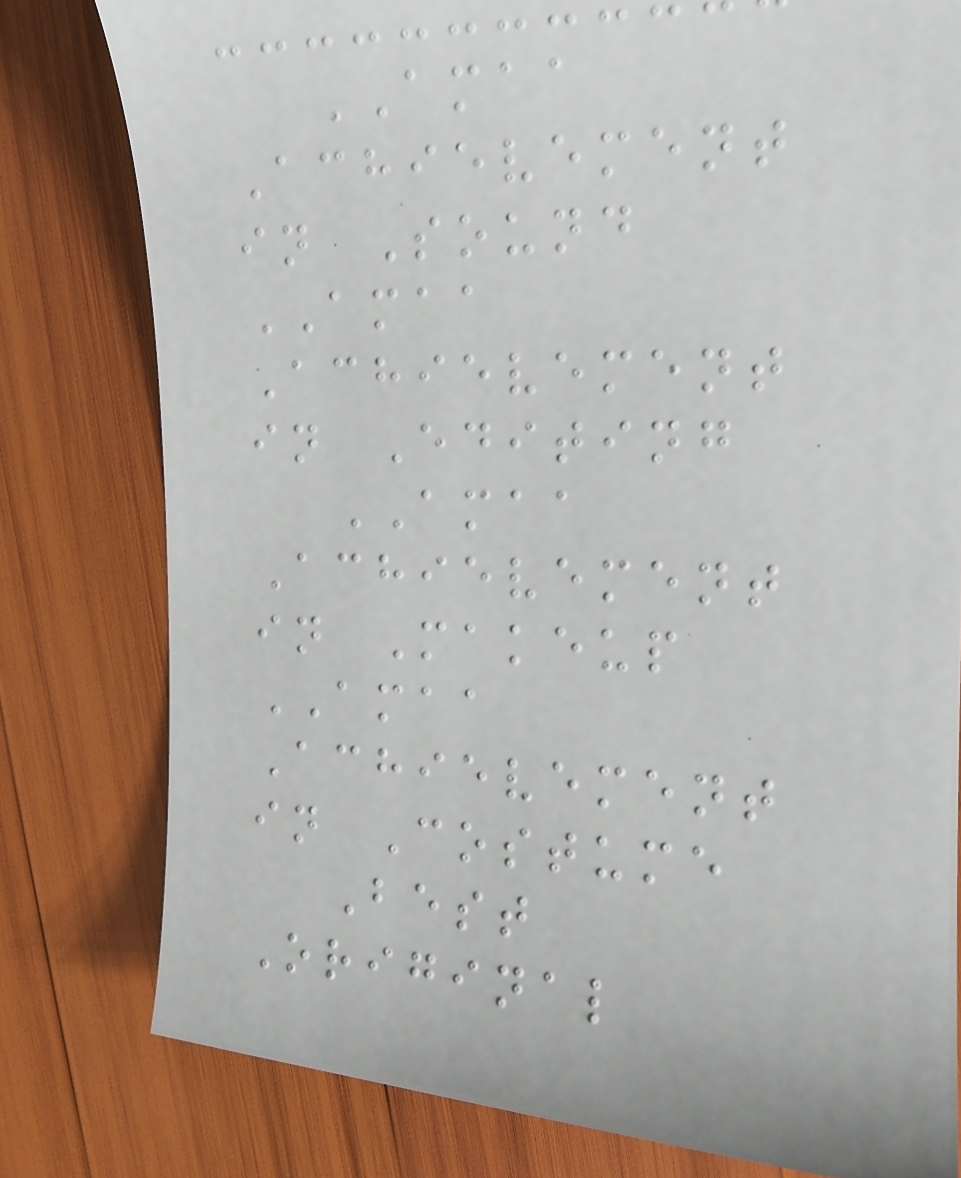AMAA
Achievement
in Sound
AMAA
Achievement
in Editing
AMAA
Achievement
in Makeup
AMAA
Achievement
in Costume
Best
Original
